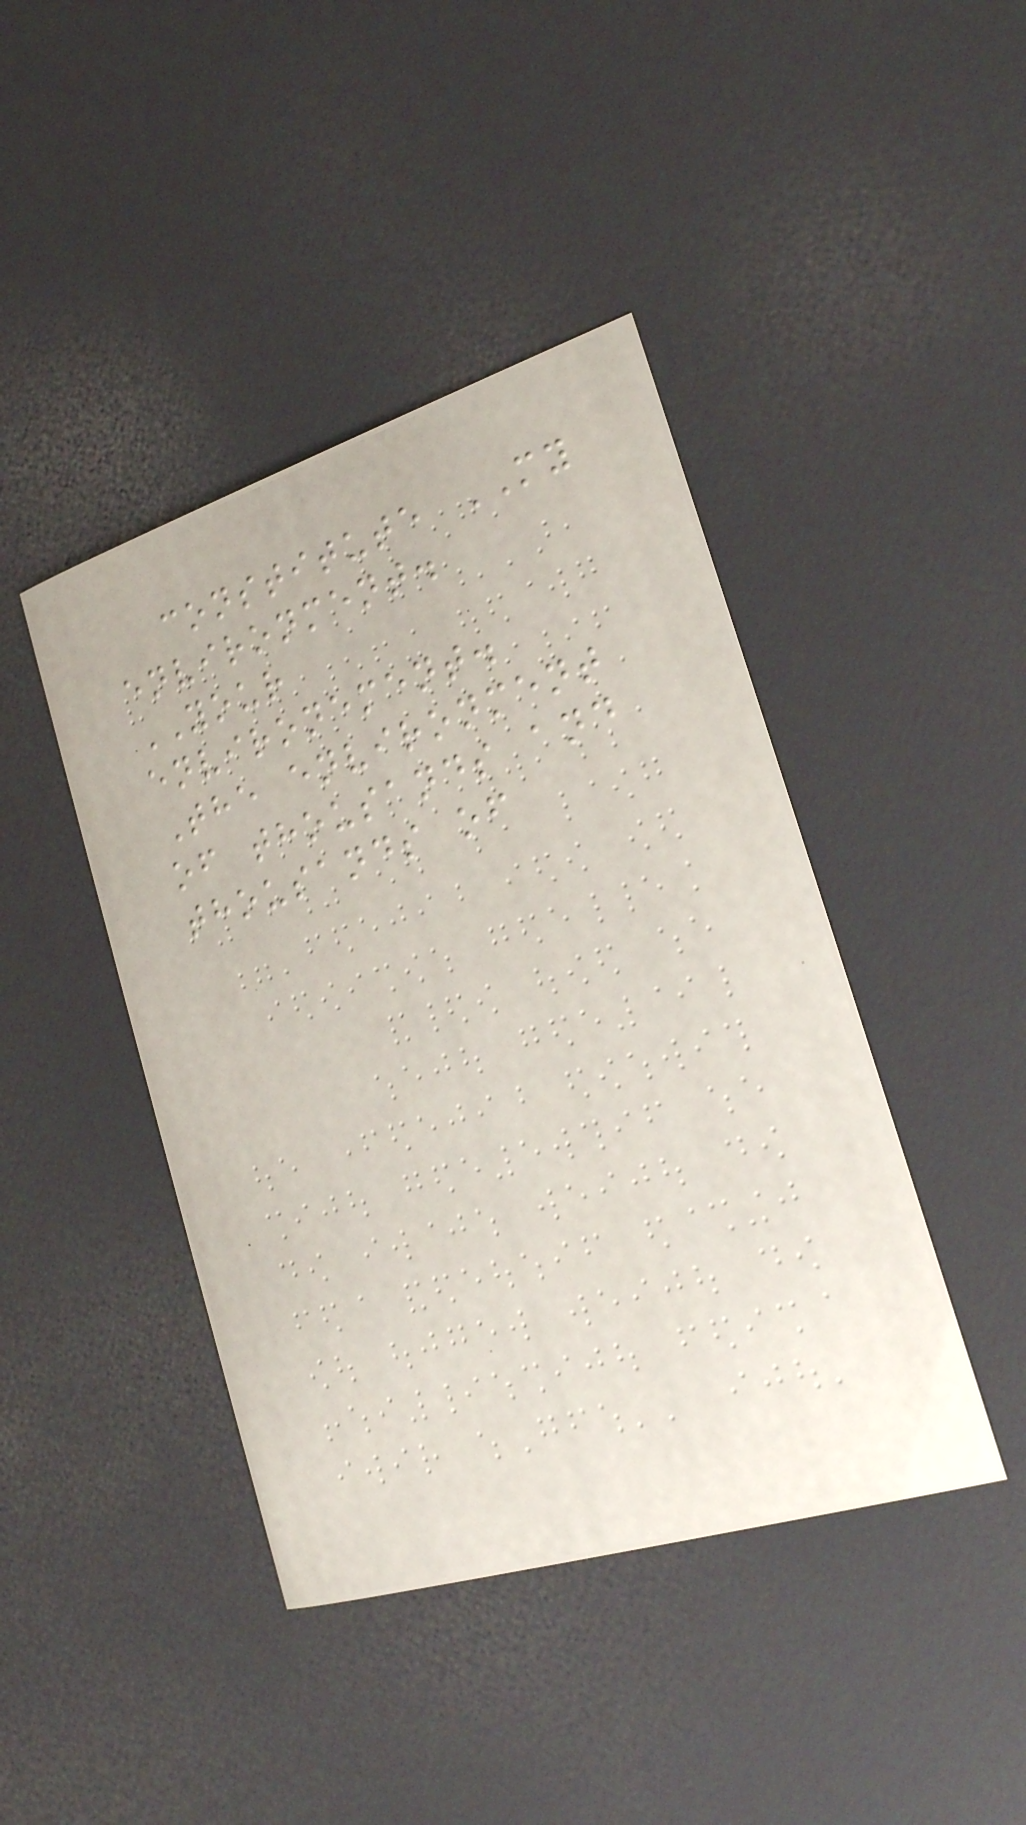constitute MY
environment.
YOUR
environement.
The environment
of thousands and
thousands of
